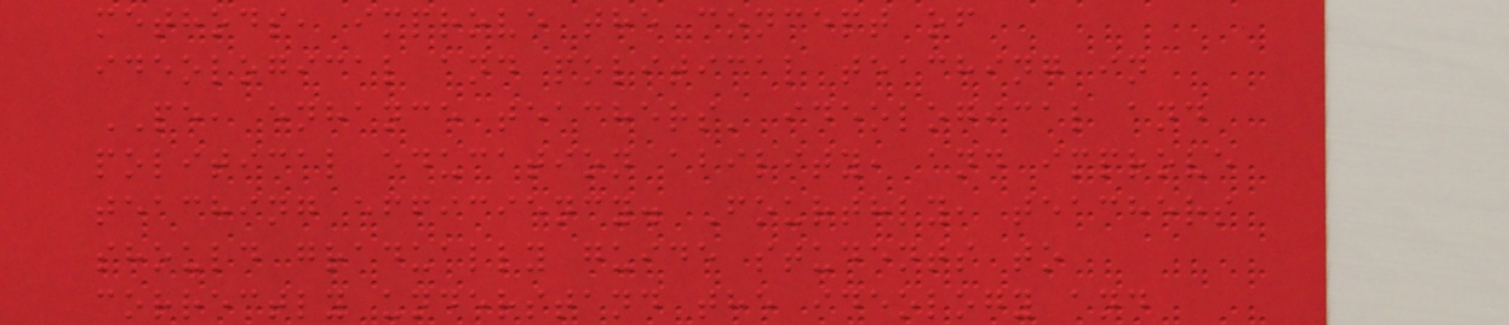methods, improve the concept of
ideological and political teaching in
PE, enhance teachers' ideological and
political education ability, and improve
teaching efficiency. Fourthly, teachers
should gradually guide students to
correctly understand the ideology and
